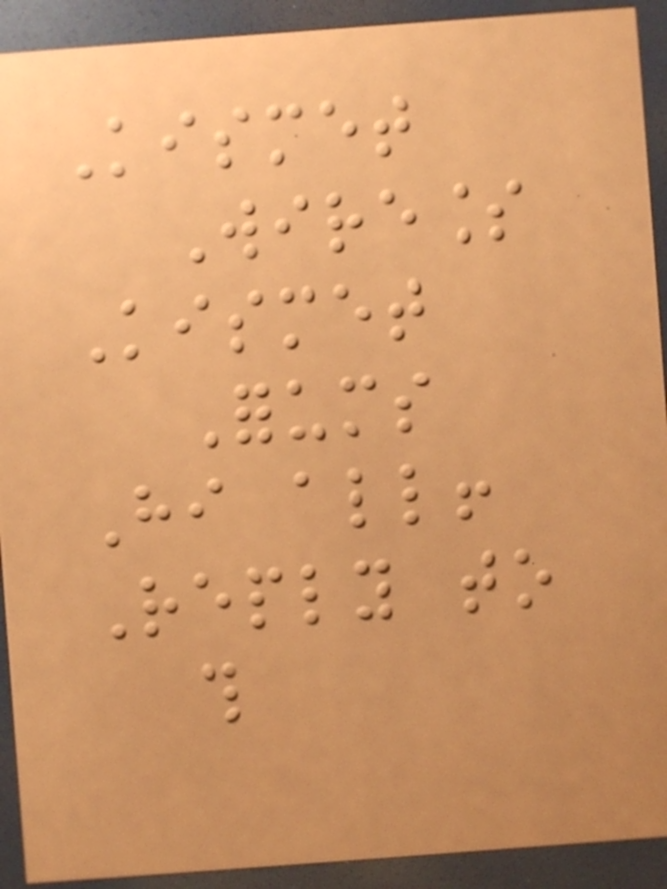Kismet
Wireless
Kismet
Forums
Hi all!
Reply to
this
